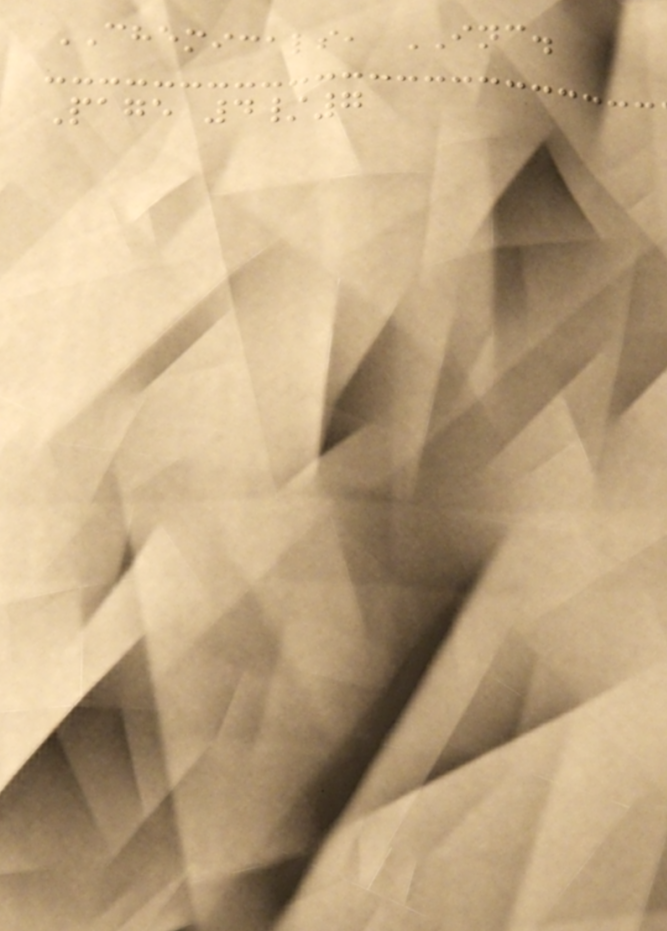CHEMICALS, INC.
Page 4/7
